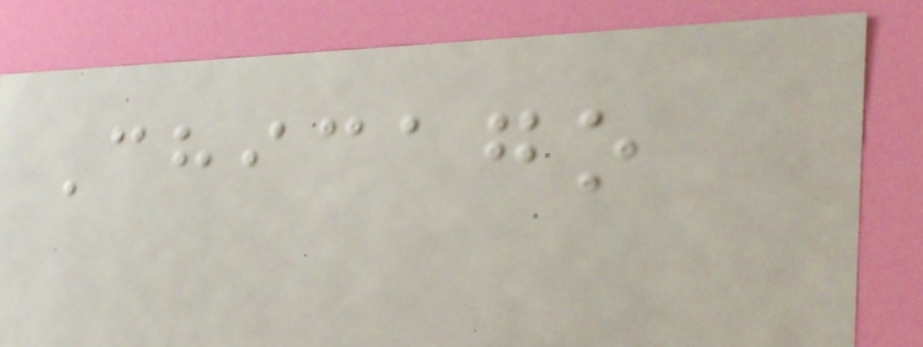Chicago
